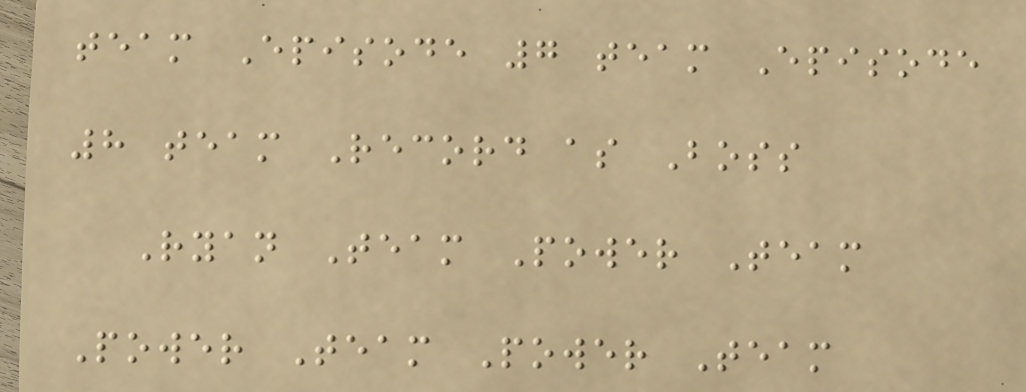team Episode 7 team Episode
8 team Record as Boss
Ryan Team Power Team
Power Team Power Team
